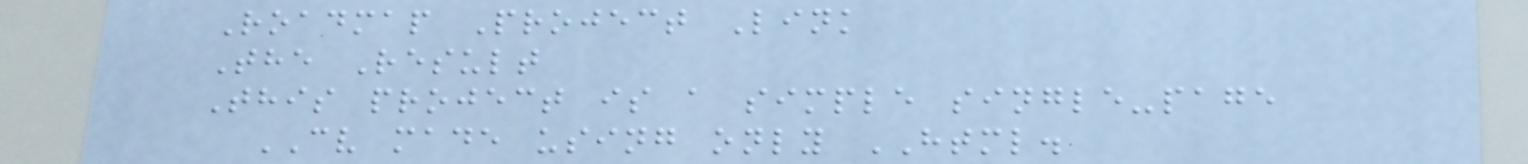Roadmap Project Link
The Result
This project is a simple single-page
CV made using only HTML.
